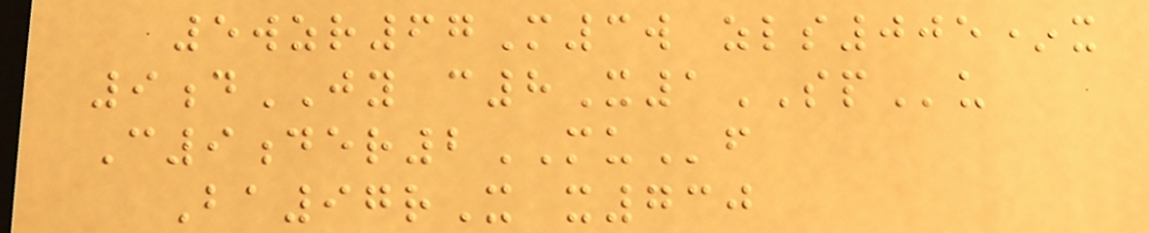5wzr67M3w zls005*x
9dJY c8X1SPu
C9der2MUf
Ba97rX x730
